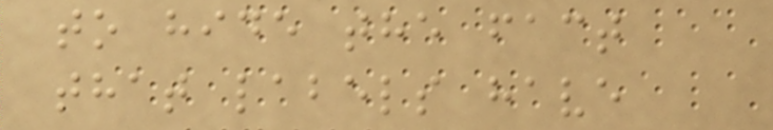to hide the fact
that labels have
